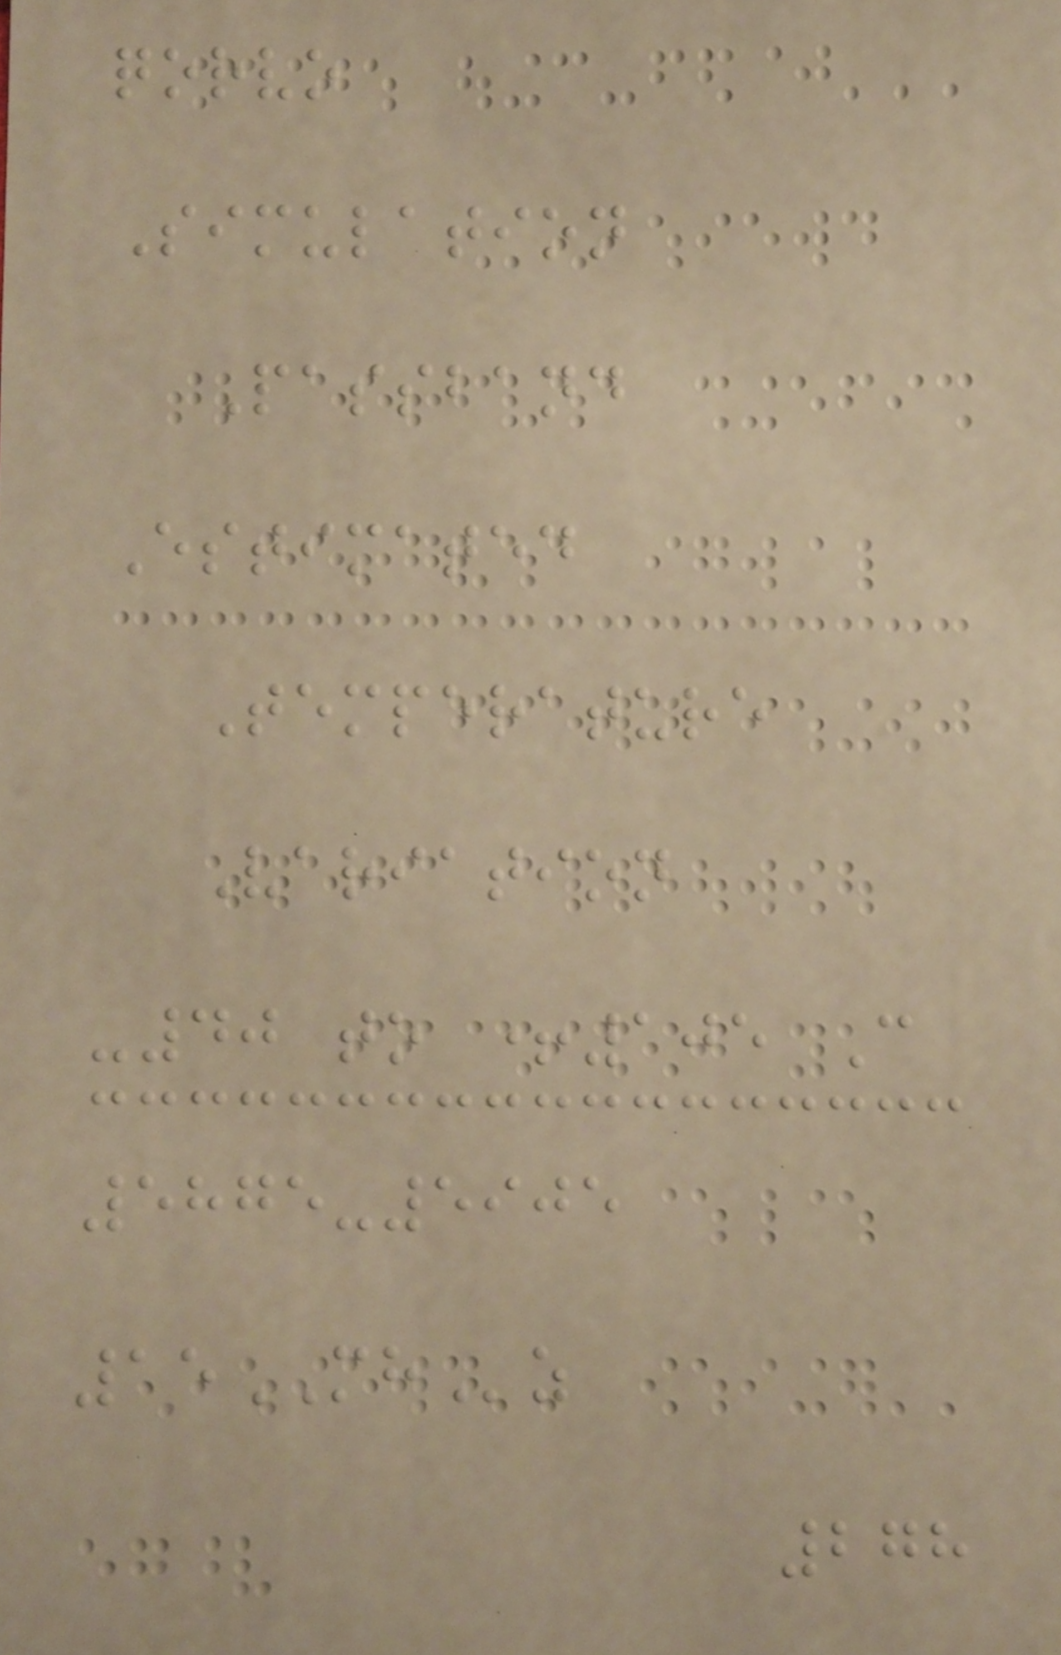qorvo
Simulation
Passband
Estimated
Temperature
Variation
-40 to +105 C
5875-5905
15MHz
278
